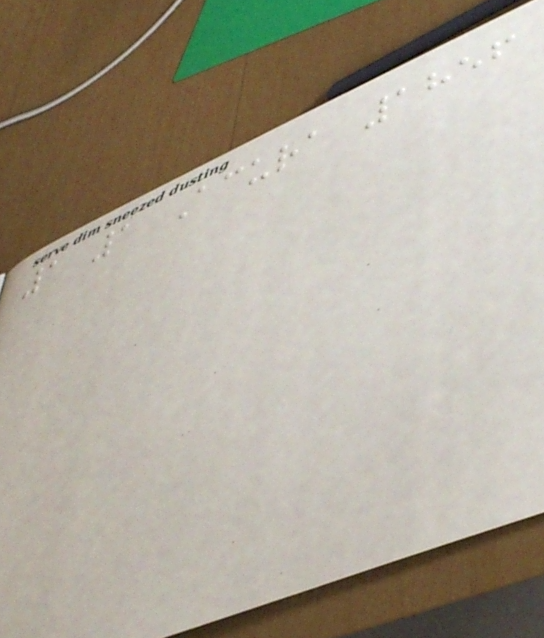1 1 Acura 1856
